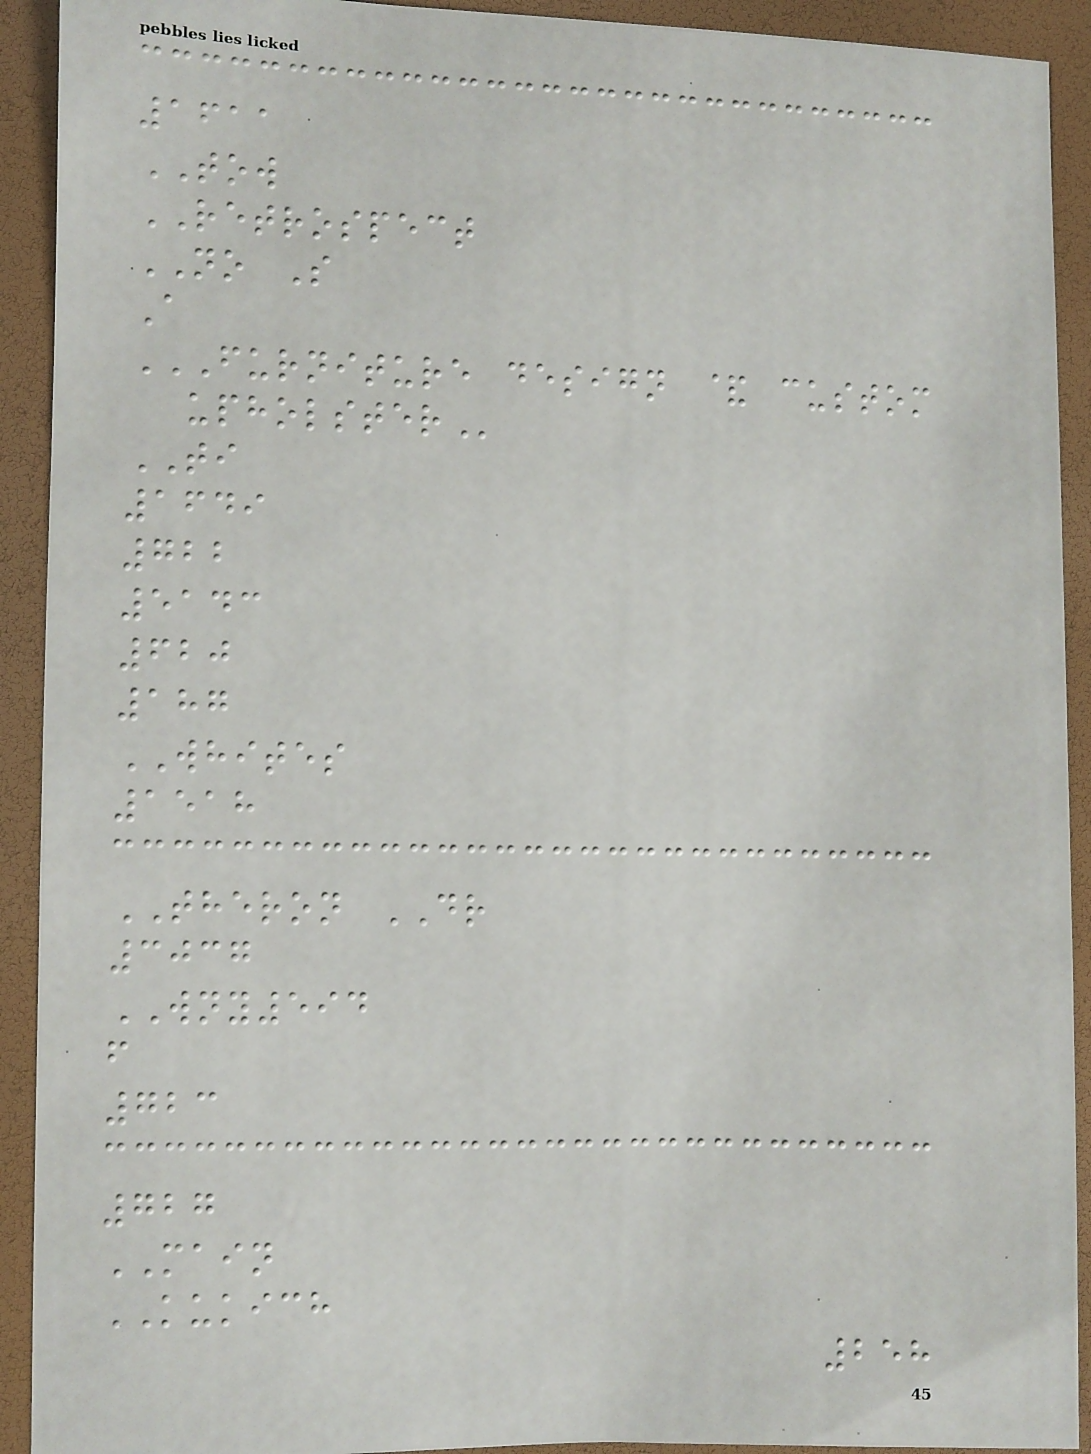1611
TOW
RETROSPECT
NO S
A
FURNITURE DESIGN & CUSTOM
UPHOLSTER
TI
1649
722
5143
620
187
WHITES
1518
THERON DR
3037
WNY594
f
723
727
MAIN
KUKICH
258
